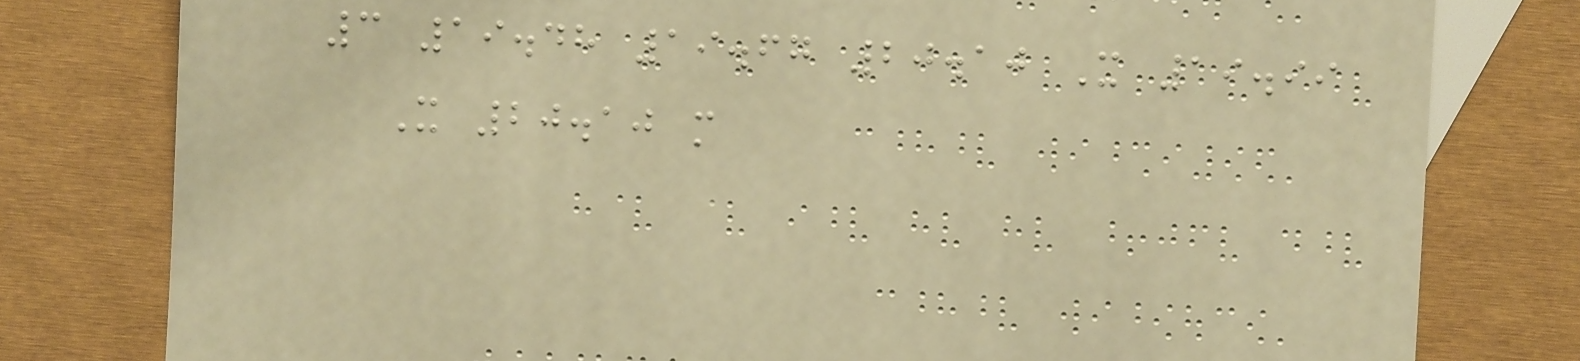3 19.48 19.67 20.10 X 19.99
X 20.10 m
